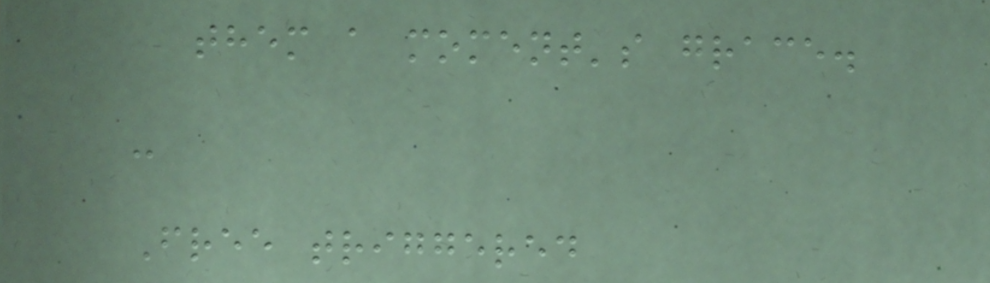them a moment's grace.
-
Free triggered
